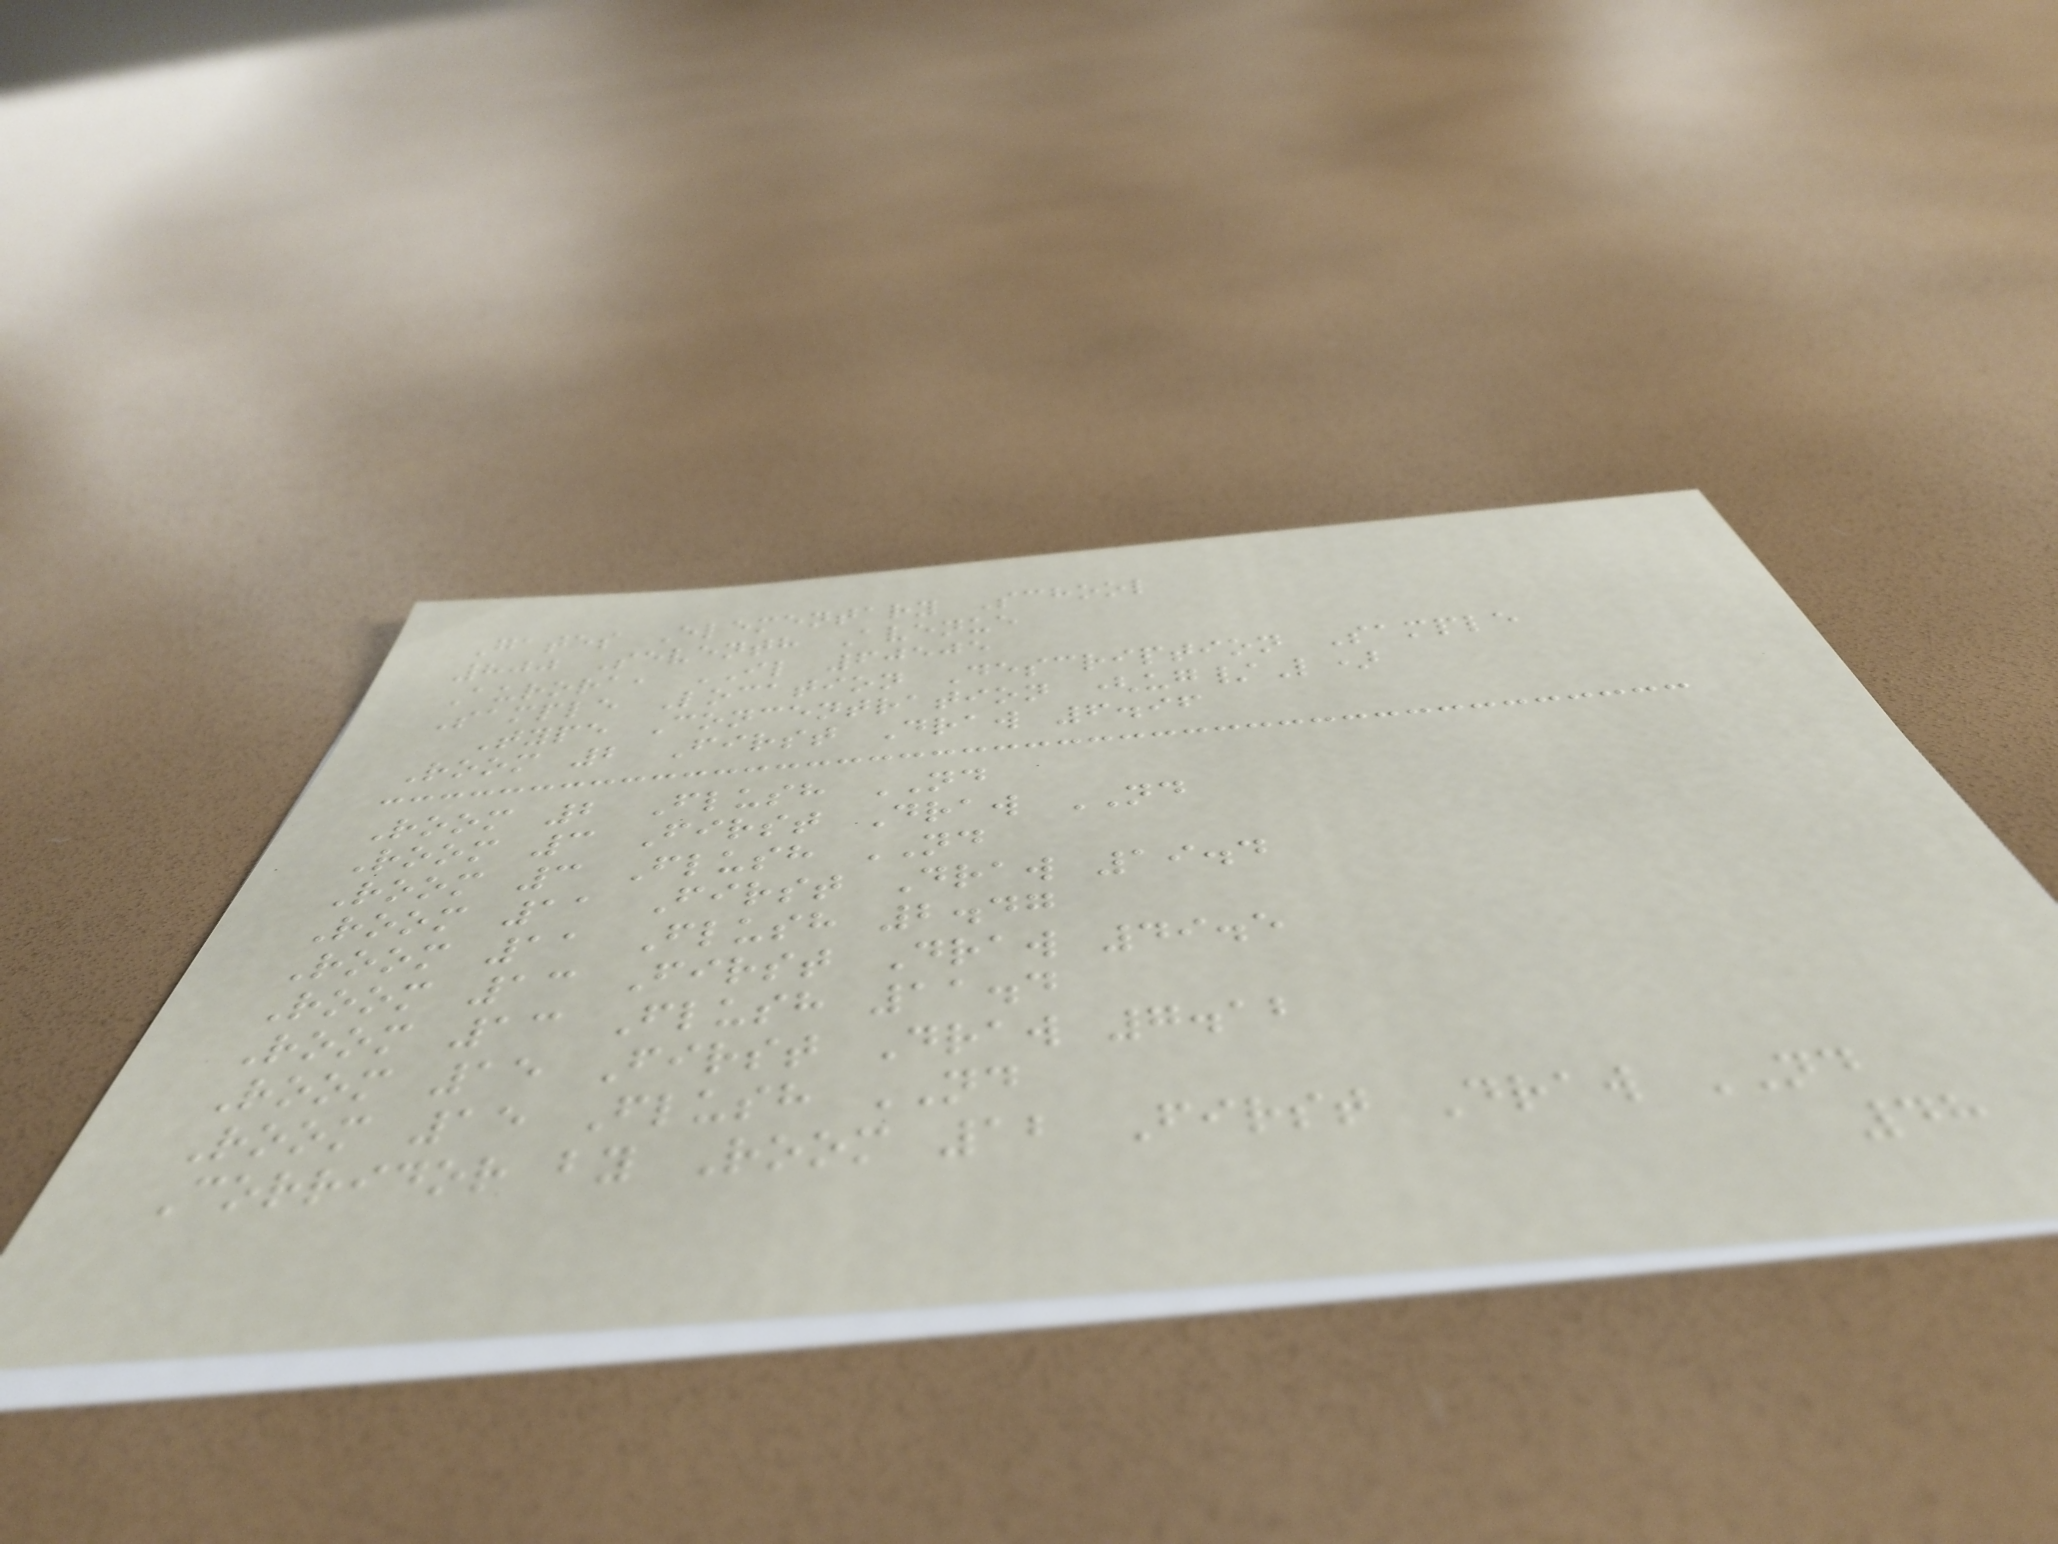Gates Elementary School
800 Seventh Avenue
Aurora, IL 60505
Sample Location Description Sample
Type Concentration (ug/L)
Room 2 First Draw 6.96
Room 2 Flush ND
Room 3 First Draw ND
Room 3 Flush ND
Room 11 First Draw 19.4
Room 11 Flush 2.47
Room 13 First Draw 49.5
Room 13 Flush 11.4
Room 15 First Draw 7.12
Room 15 Flush ND
Corridor by Room 12 First Draw ND
48
